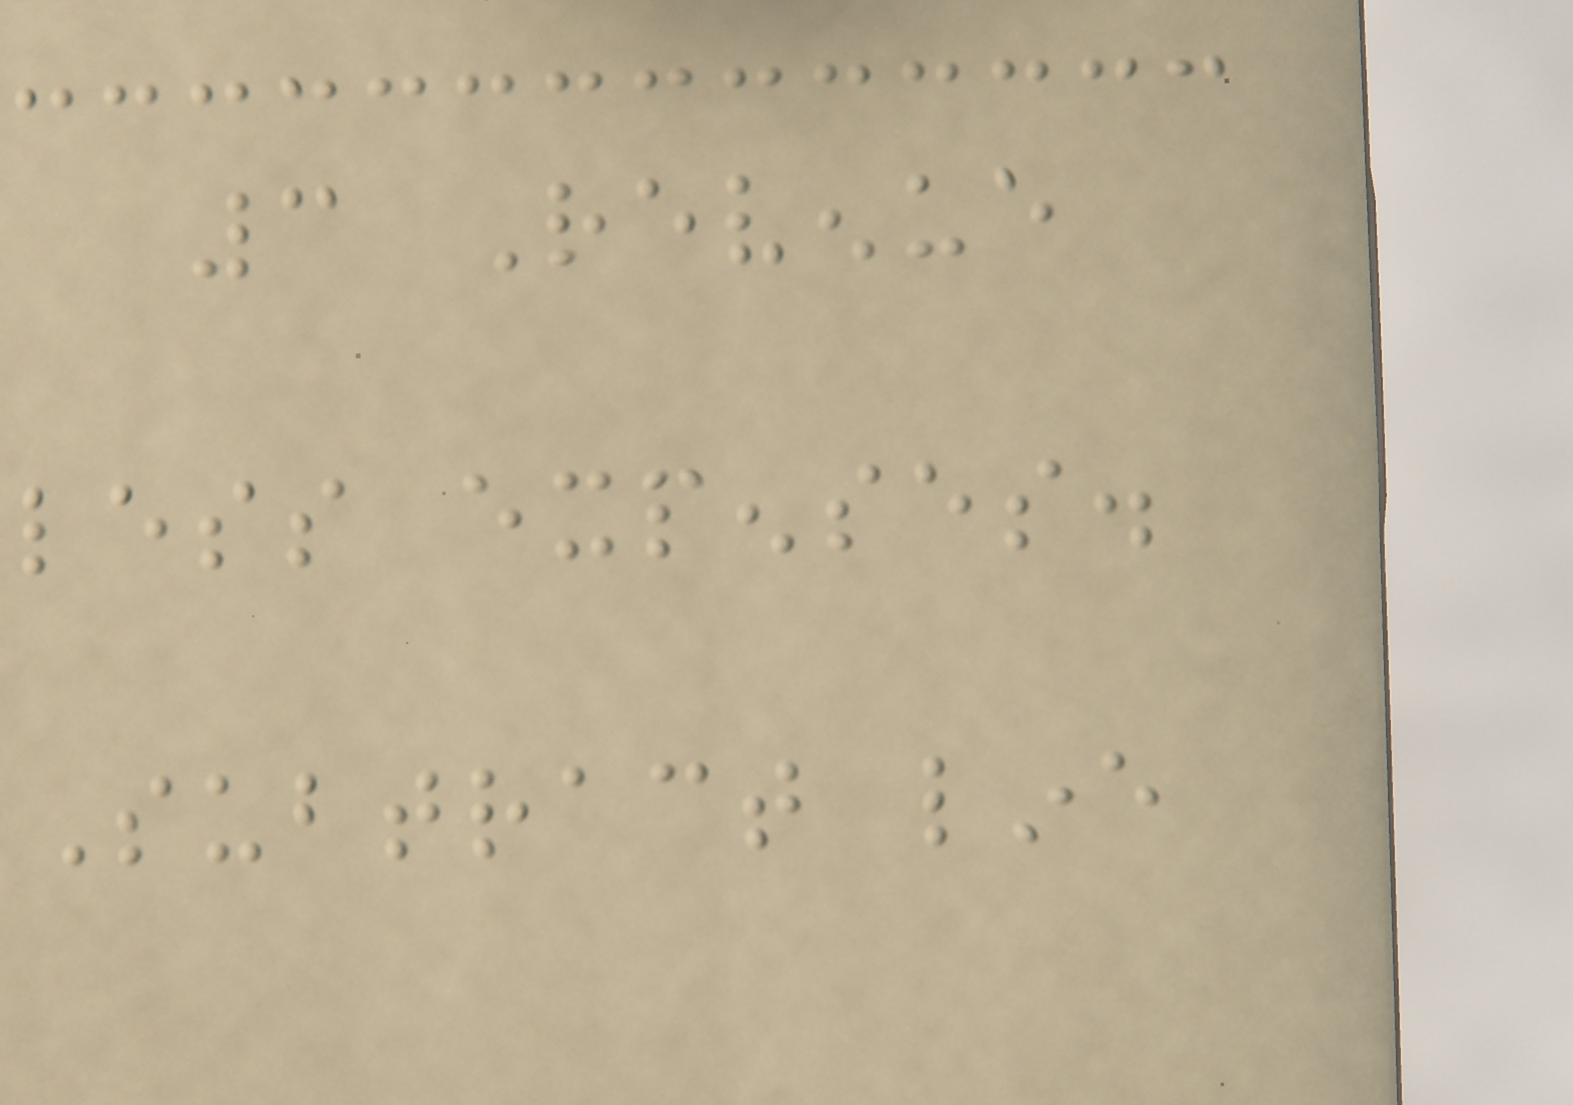3 Revenue
less expenses.
Subtract line
